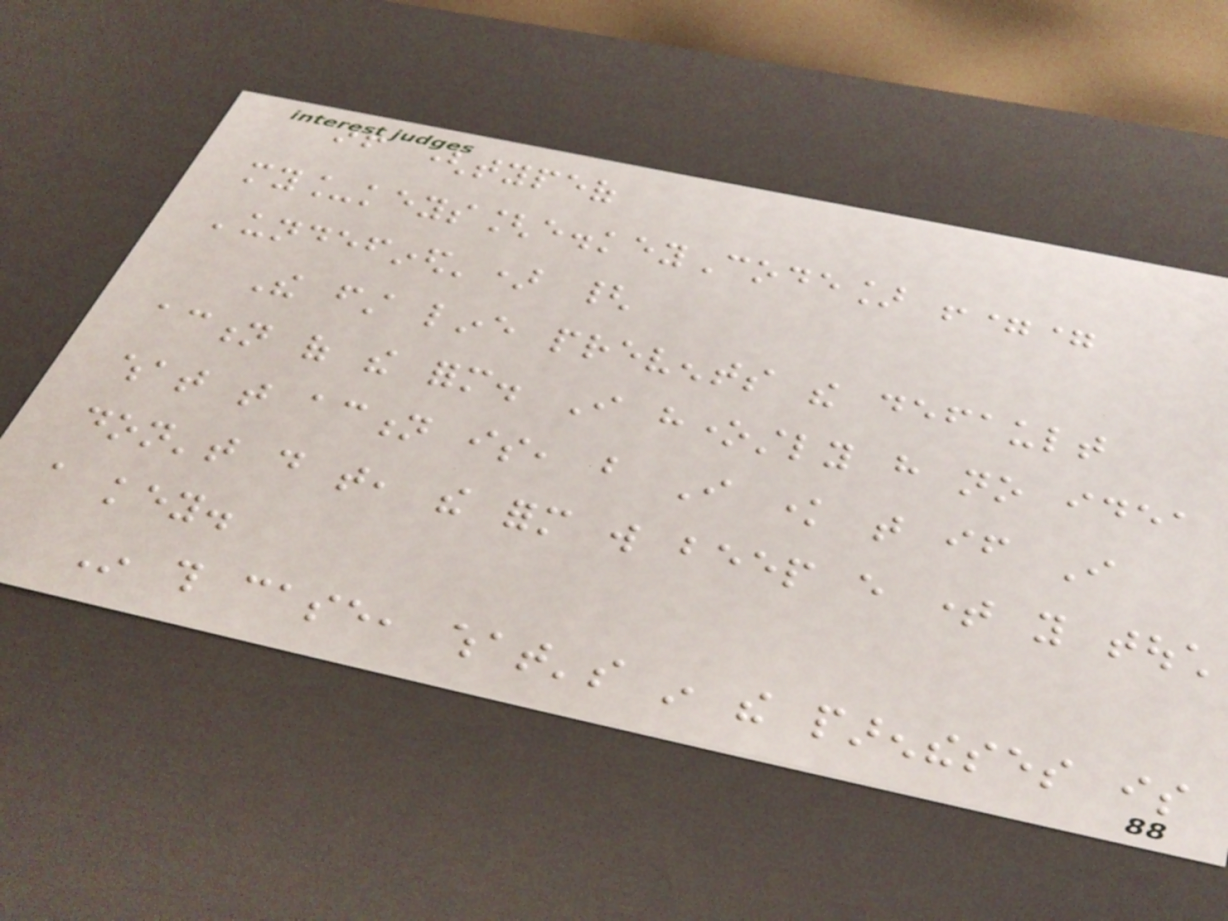if (typeof
my_keys[e.keyCode] !==
'undefined') {
The first line prevents the default
action of the form. I honestly have no idea
what that action is, but I know that if I
don't do that, the form will beep every time you touch
a key.
In this case, what's in the parentheses is
